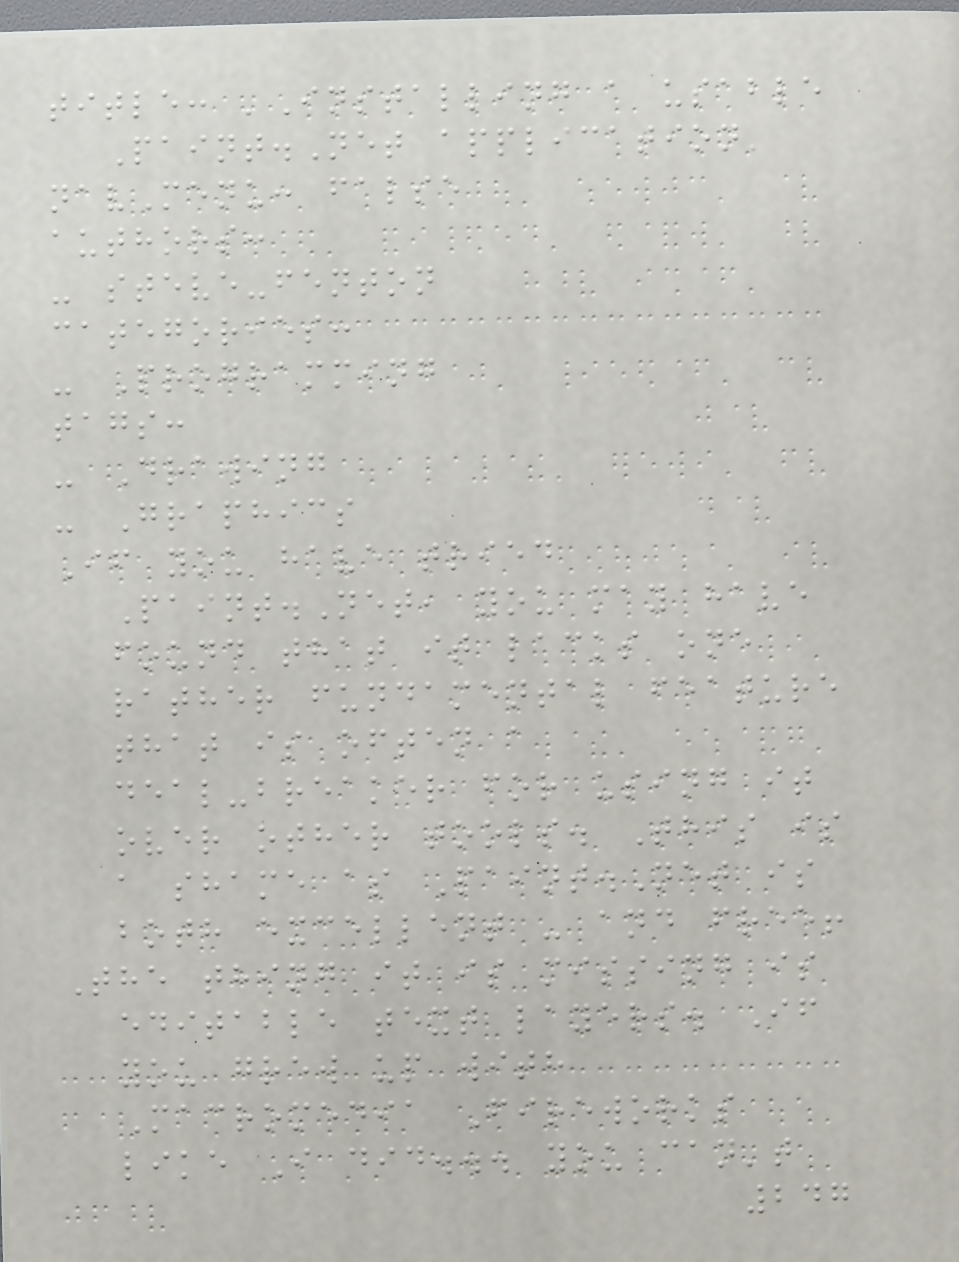title: 'Installing a usable
Paint.Net application'
navMenu: false
authors:
- steve-fenton
categories:
- Programming
tags:
- Drawing
- Graphics
If you have tried
Paint.Net, you may have
found that it lacks one
rather fundamental feature
that is often a
deal-breaker for using it
over other tools. This is
a shame as Paint.Net is
both excellent - and free!
The thing it is missing is
editable text layers. If
you grew up with
Macromedia Fireworks
like I did... you can't
247
